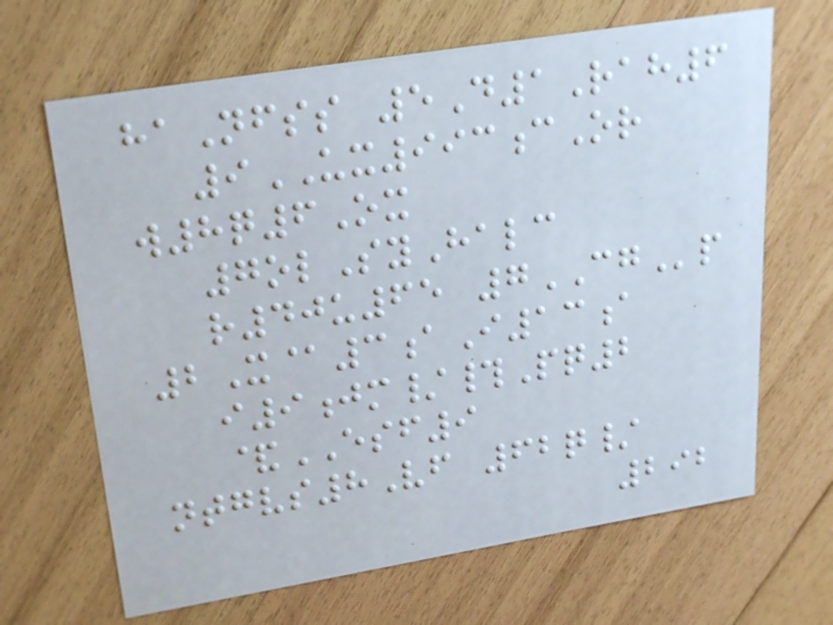haNfss 5D1Rah6
9UX993cOr
w8q6Ox
7olSyHalc
r40u65 7CGp
2X@3aI13a
i9jm/#Pq2
&ESF9
ntgvs8Vf 62q/
292
